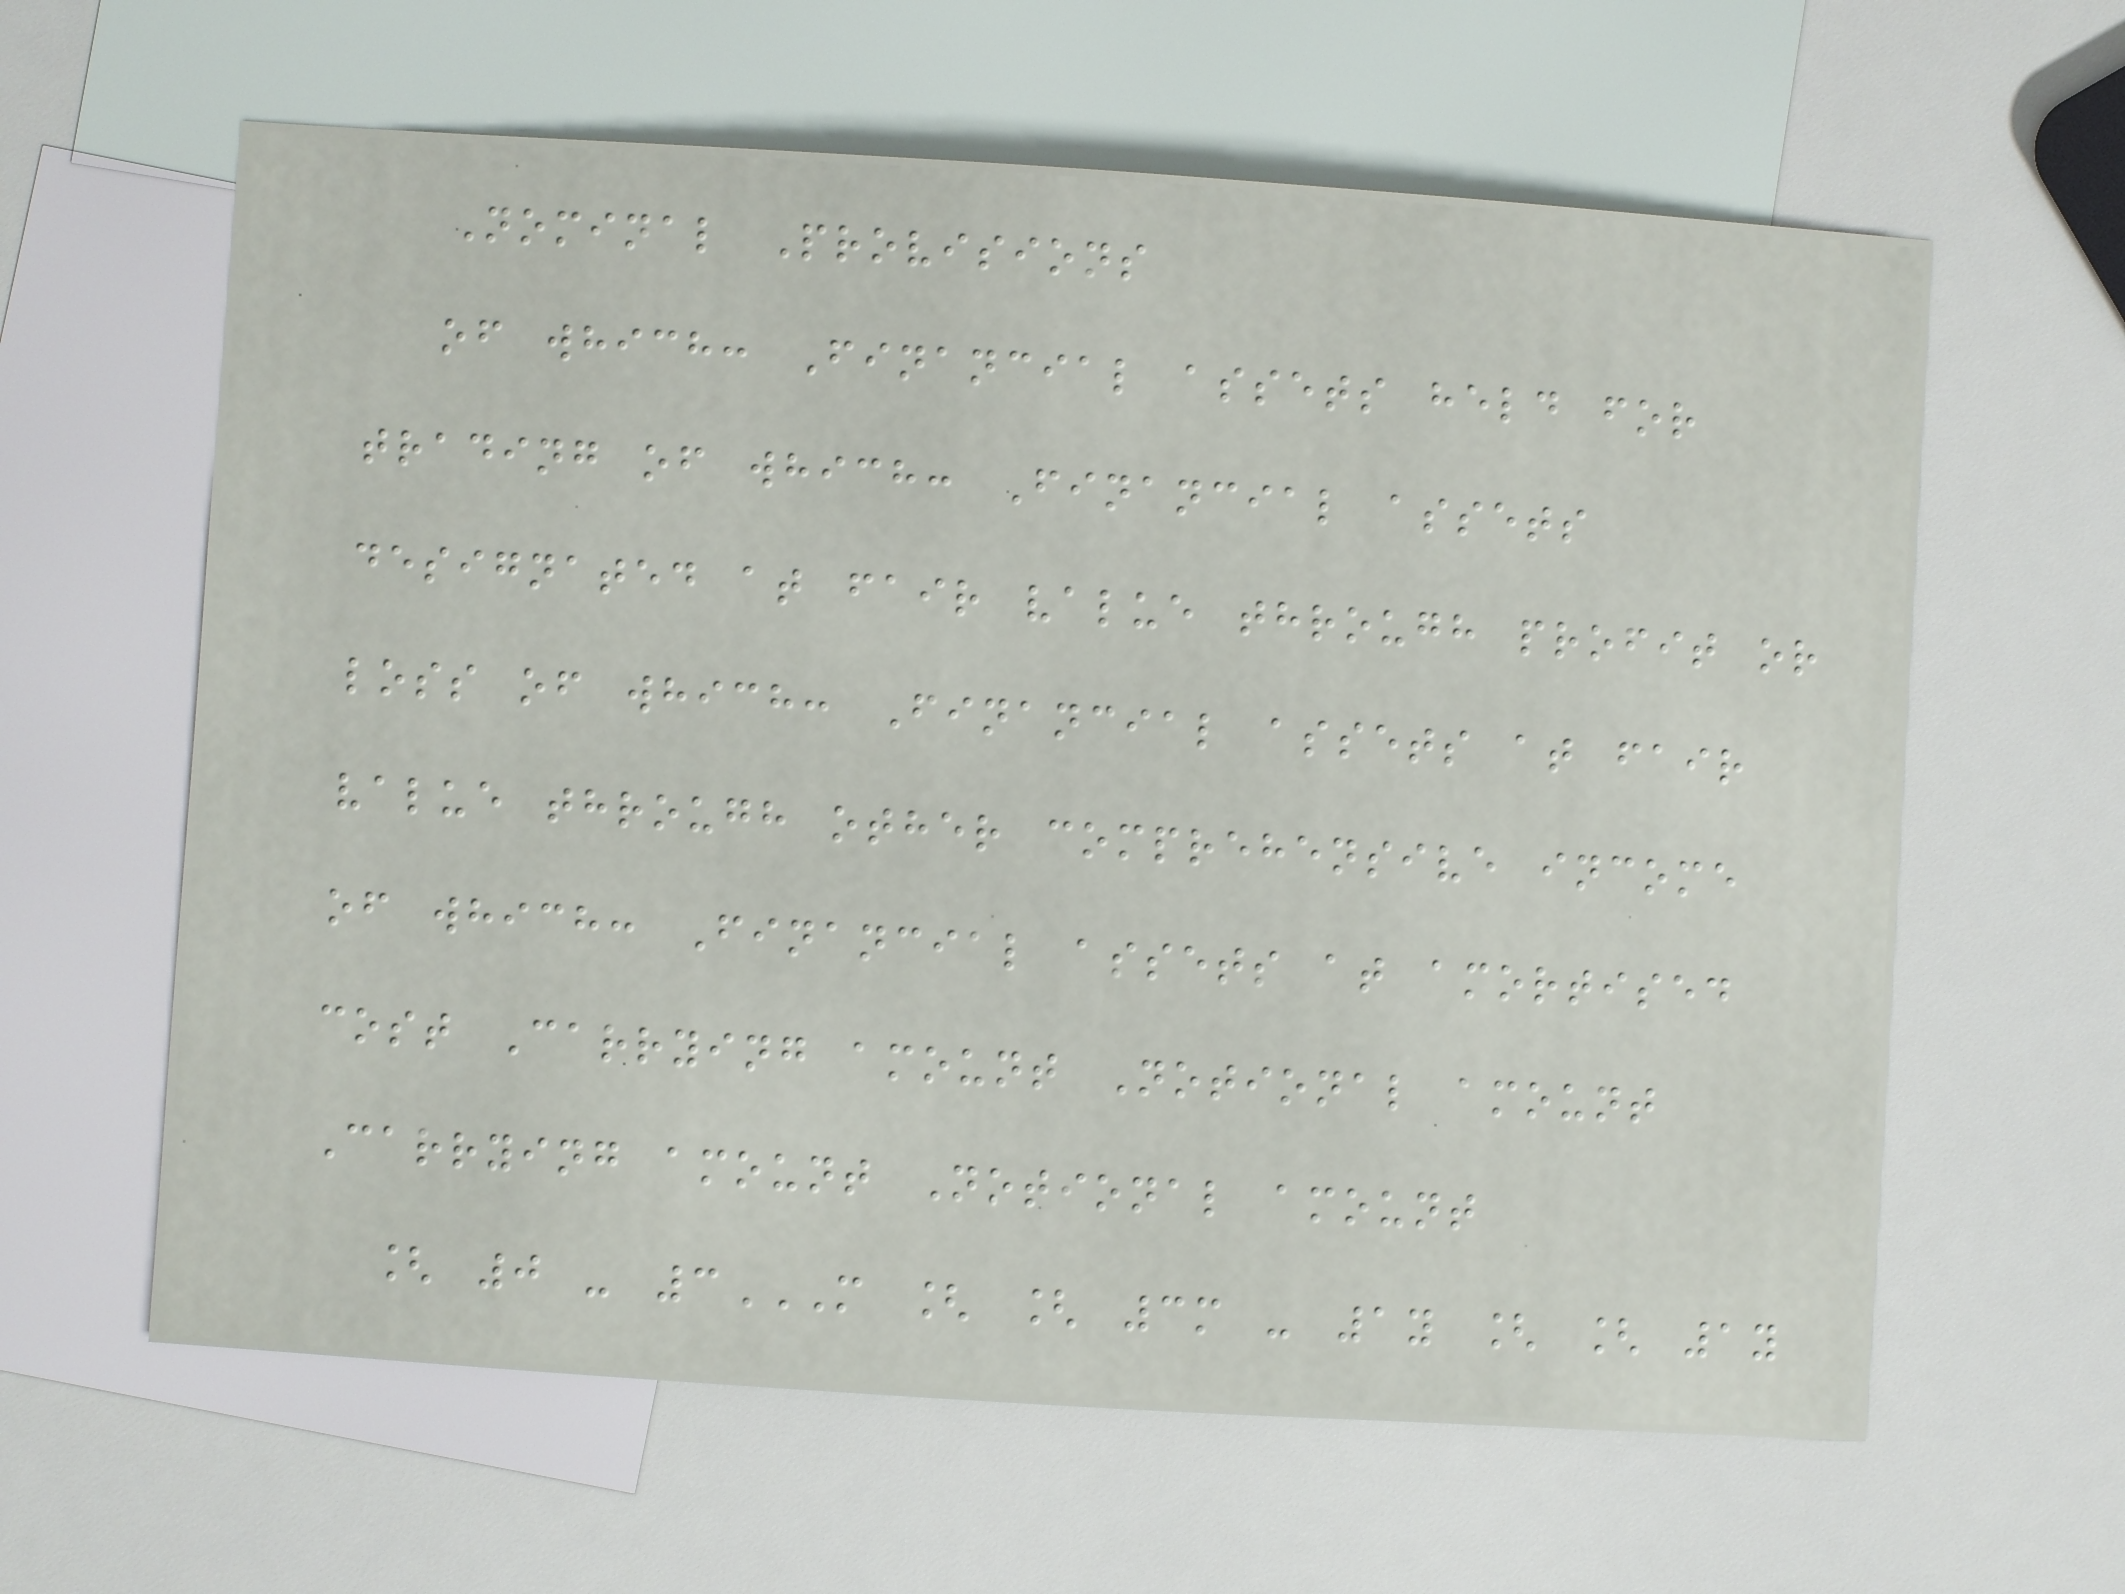Nominal Provisions
of which: Financial assets held for
trading of which: Financial assets
designated at fair value through profit or
loss of which: Financial assets at fair
value through other comprehensive income
of which: Financial assets at amortised
cost Carrying amount Notional amount
Carrying amount Notional amount
[ 0 - 3M [ [ 3M - 1Y [ [ 1Y
